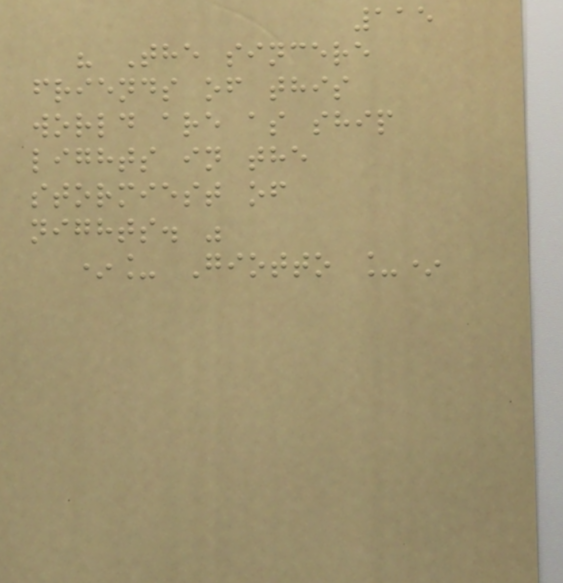115
" The sincere
friends of this
world are as ship
lights in the
stormiest of
nights. "
*_ Giotto _*
